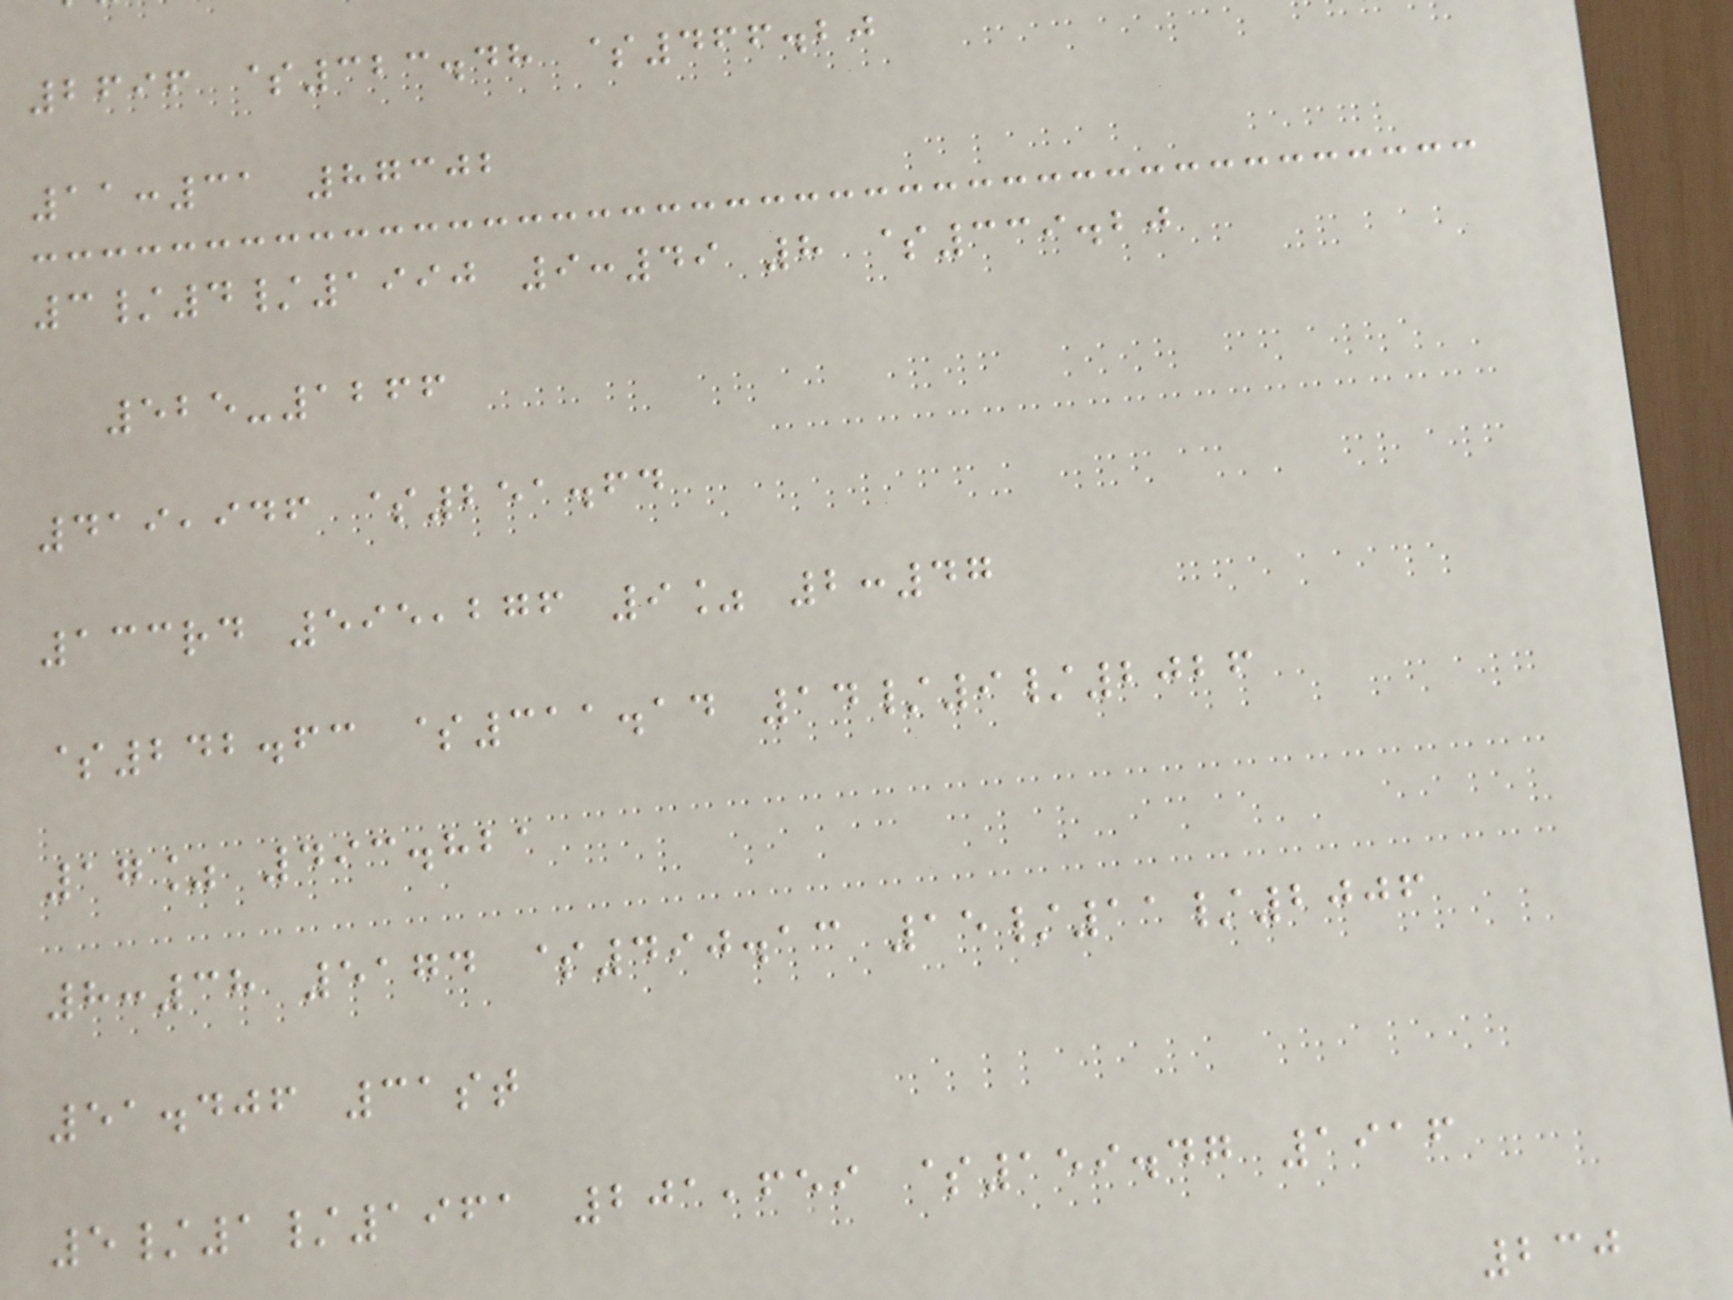2696 $323.48 $466.20
11:31 87302
3/4/1990 9:49 8 $339.20
525-1266
419,946 $251.64
133rd 595,276 9% 2:47
$242.63 $311.14 14/9/2026
17% 493.821
8:38 5174 $490.13 15/11/2006
51.406 31st
5/1/1961 201,659 $159.47 1916
230
